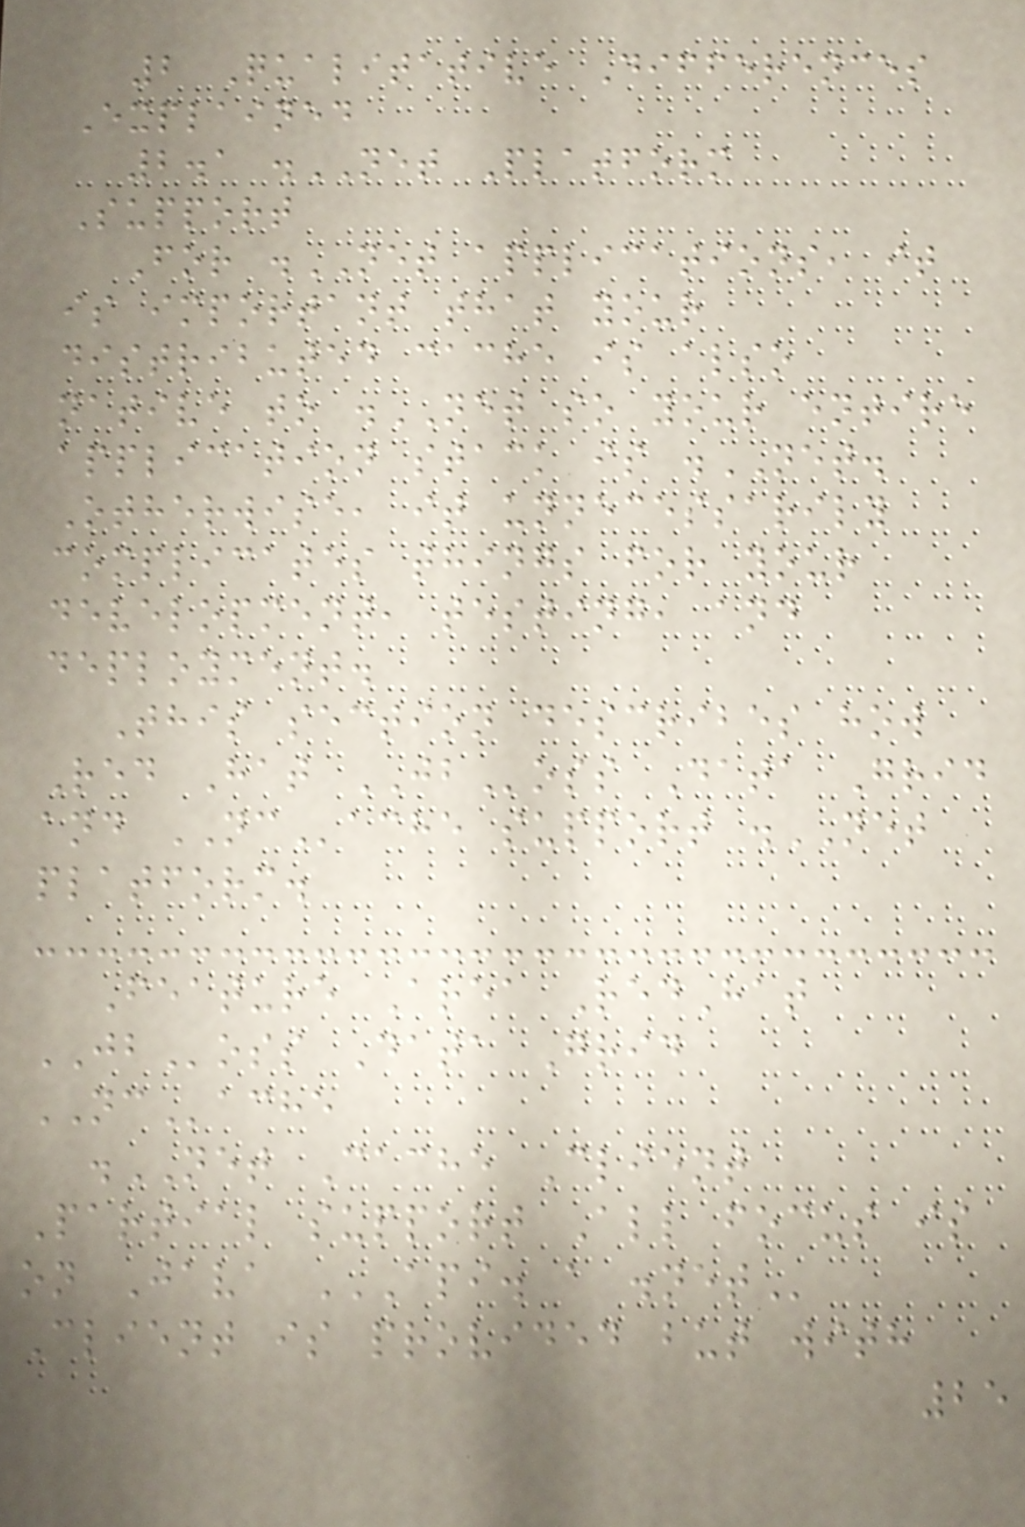2 Qualitative Differences
Explained
2.1 .NET Platform
Support
For .NET applications, it
is important that your
distributed cache is also
native to .NET so your entire
application stack is .NET.
Otherwise, it unnecessarily
complicates things for your
development, testing, and
deployment.
This section describes how
Red Hat JBoss Data Grid
and NCache support .NET
platform.
Feature Area RedHat
JBoss Data Grid
NCache
.NET Cache Client
Partial support All focus is
on Java API. A .NET
Client is provided but with
25
